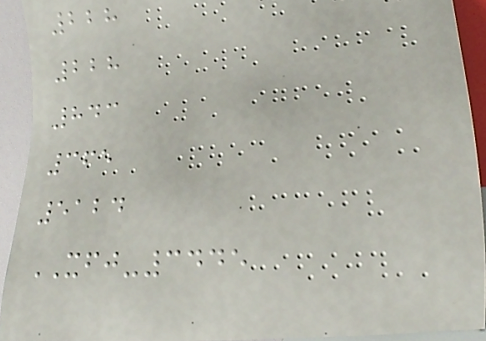228
228
843
365
5124
XFJ-3445
